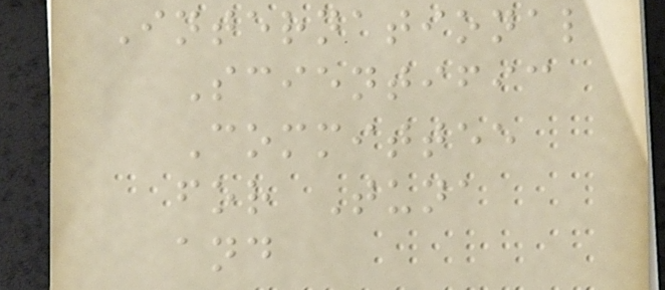International
Scientific
Committee
for Tuna
and
